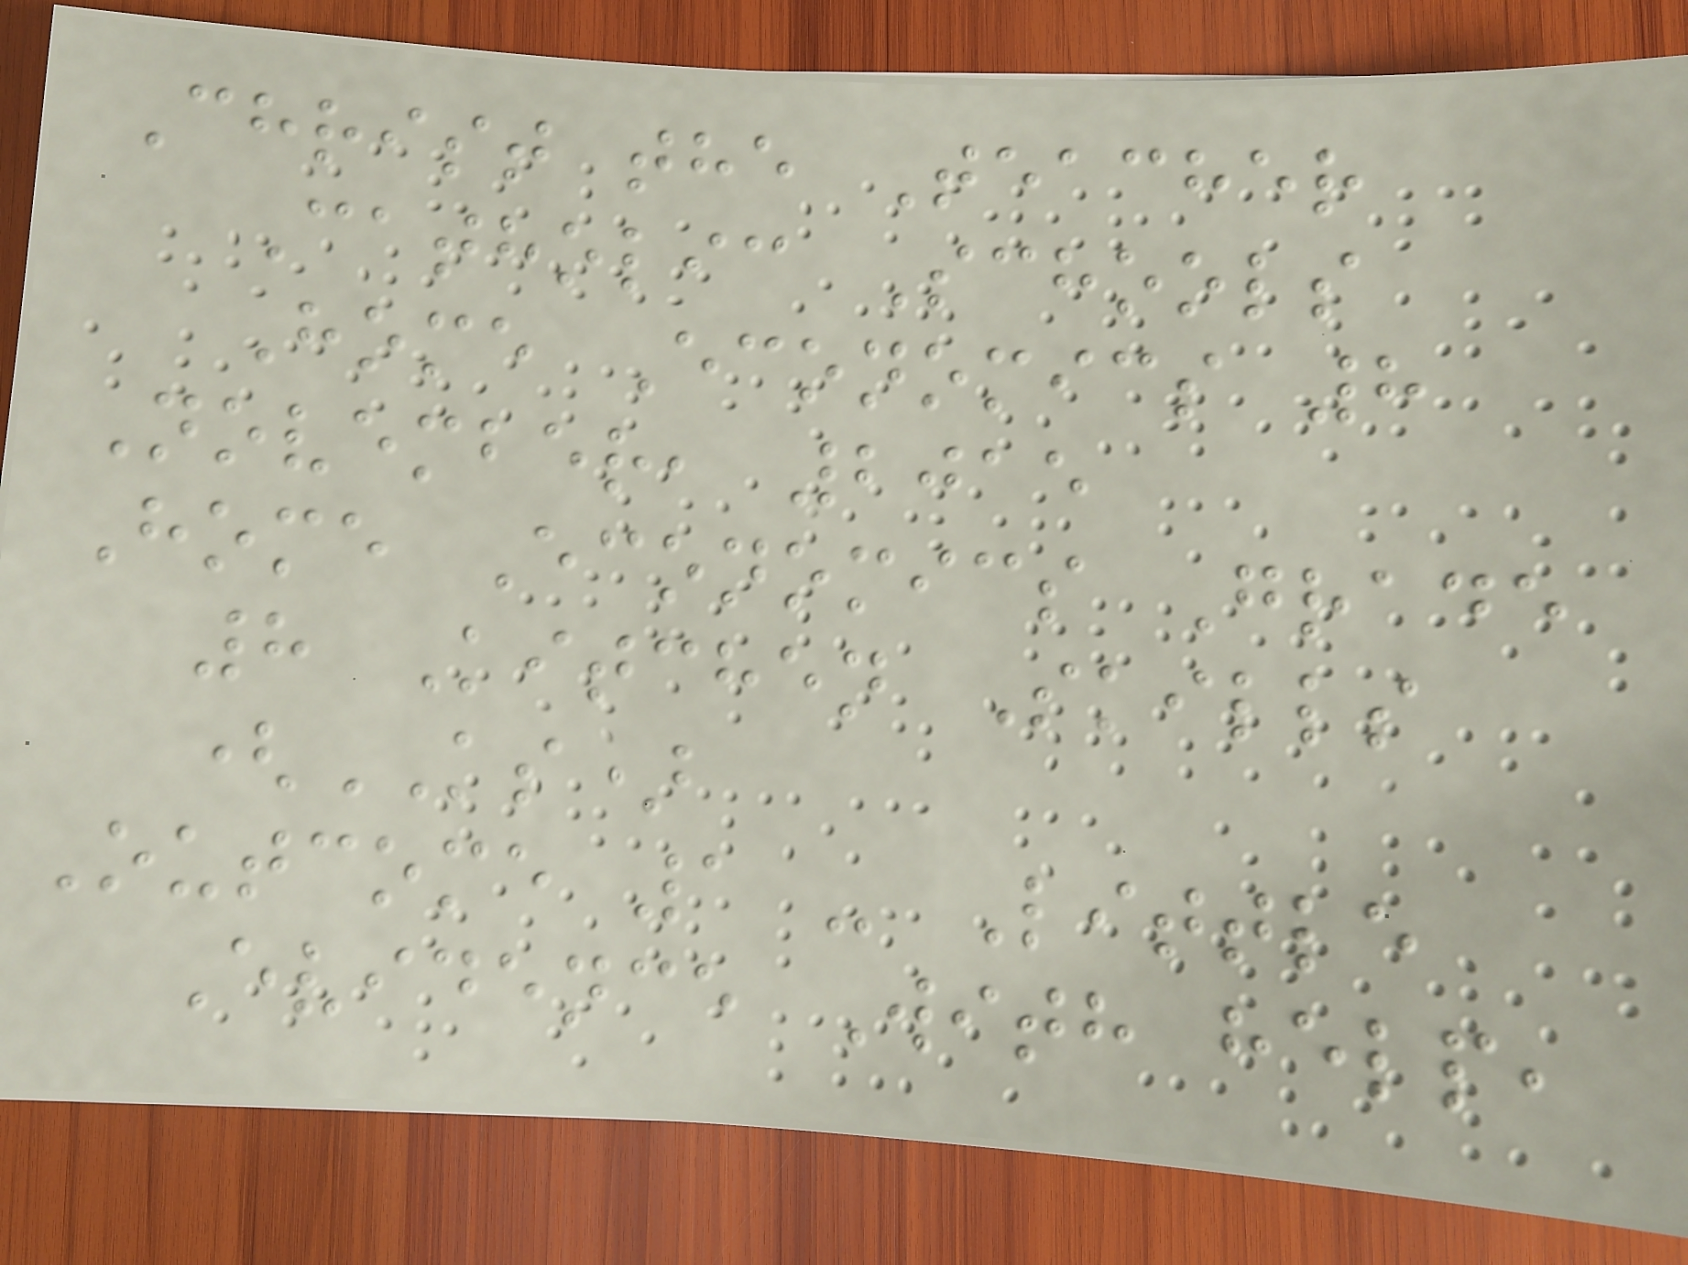Christ the Teacher
Catholic Schools
Home Economics 8
November, 2015
Home Economics Grade
8 Kitchen Skills
(KS)
Outcome 1 - Little
Evidence With help,
